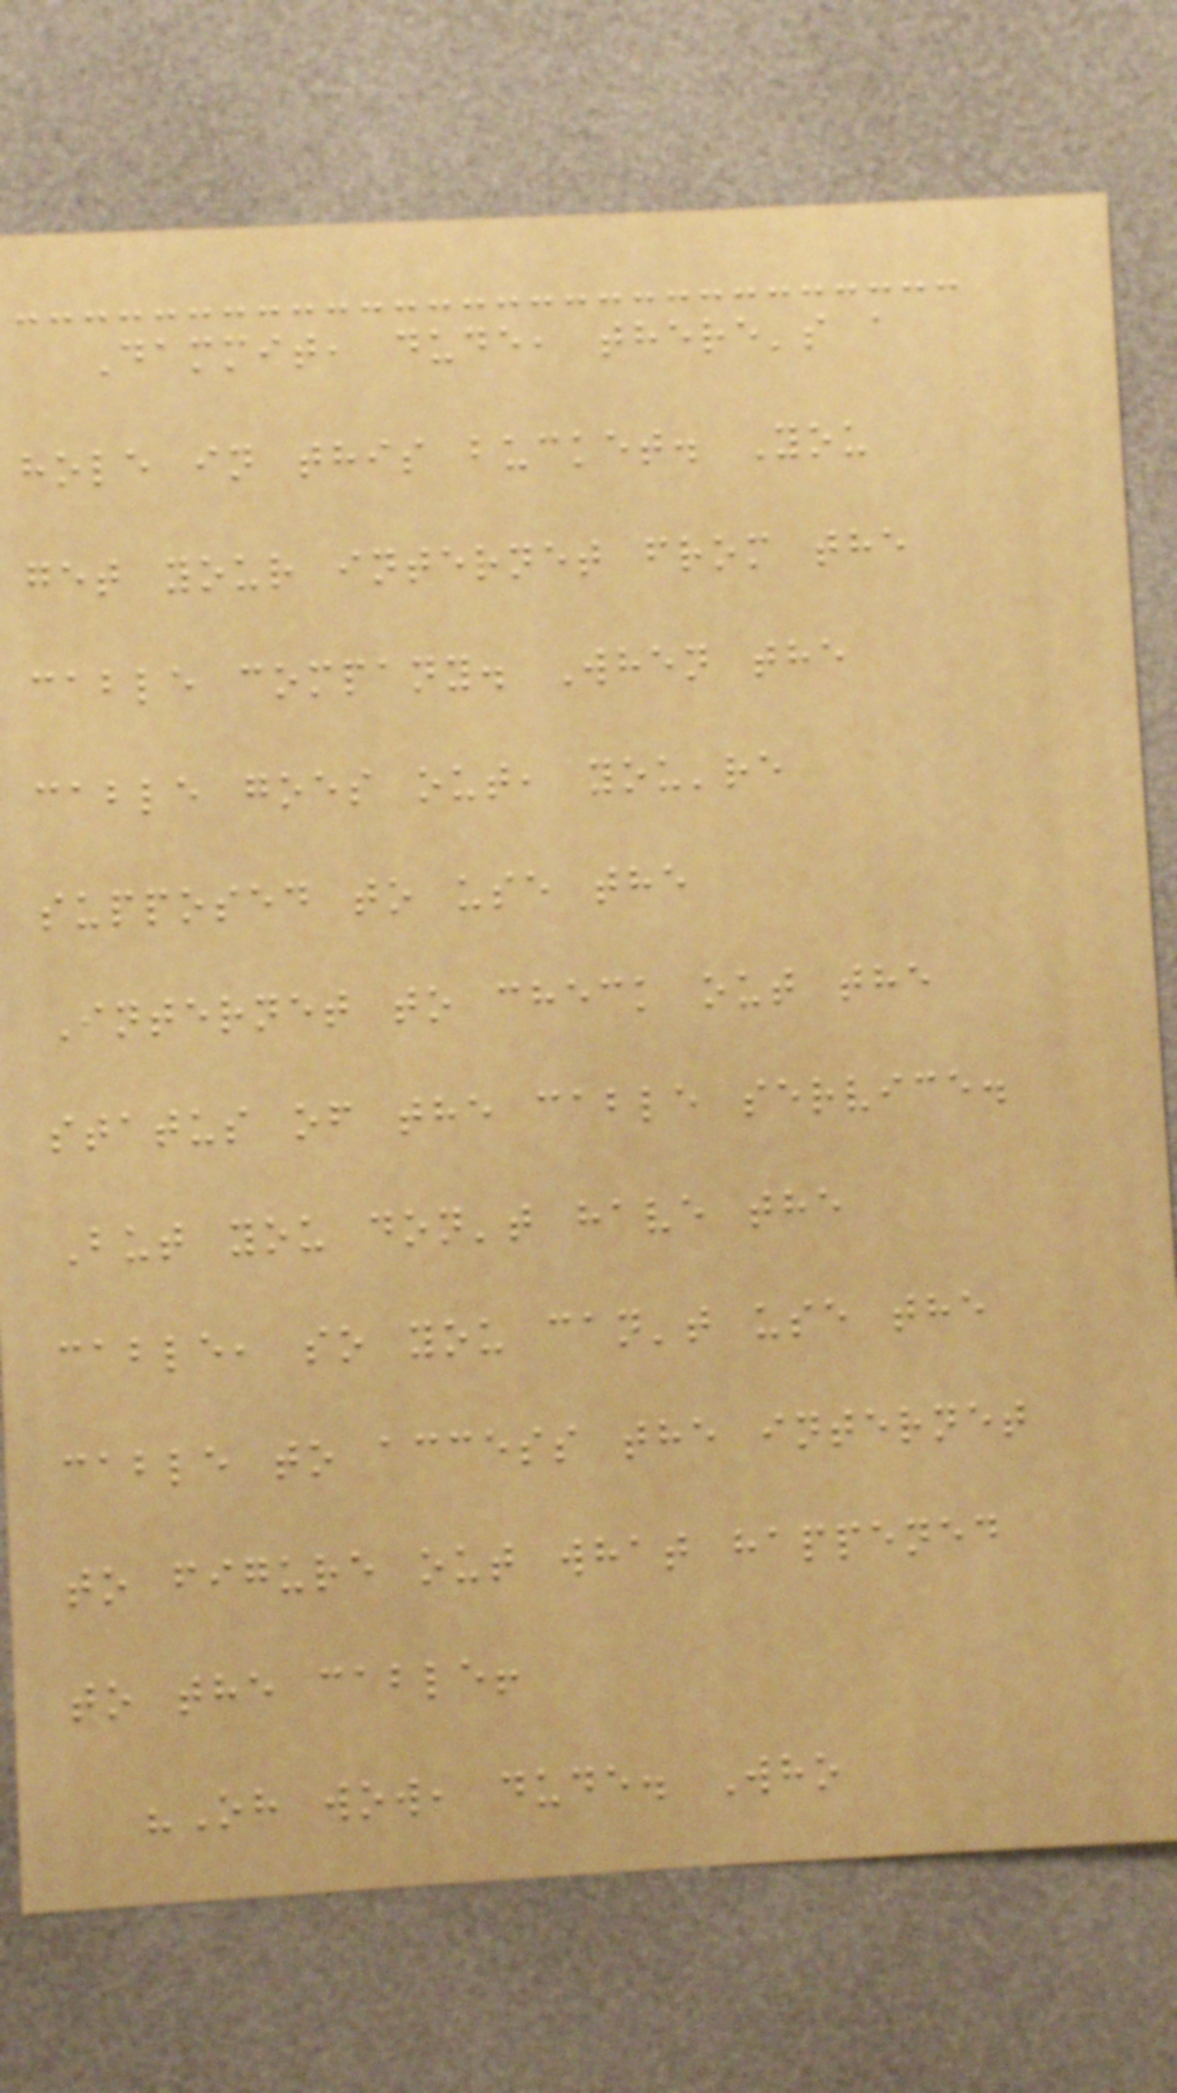Dammit, dude, there's a
hole in this bucket. You
get your internet from the
cable company. When the
cable goes out, you're
supposed to use the
Internet to check out the
status of the cable service.
But you don't have the
cable, so you can't use the
cable to access the internet
to figure out what happened
to the cable!
"Oh wow, dude. Who
